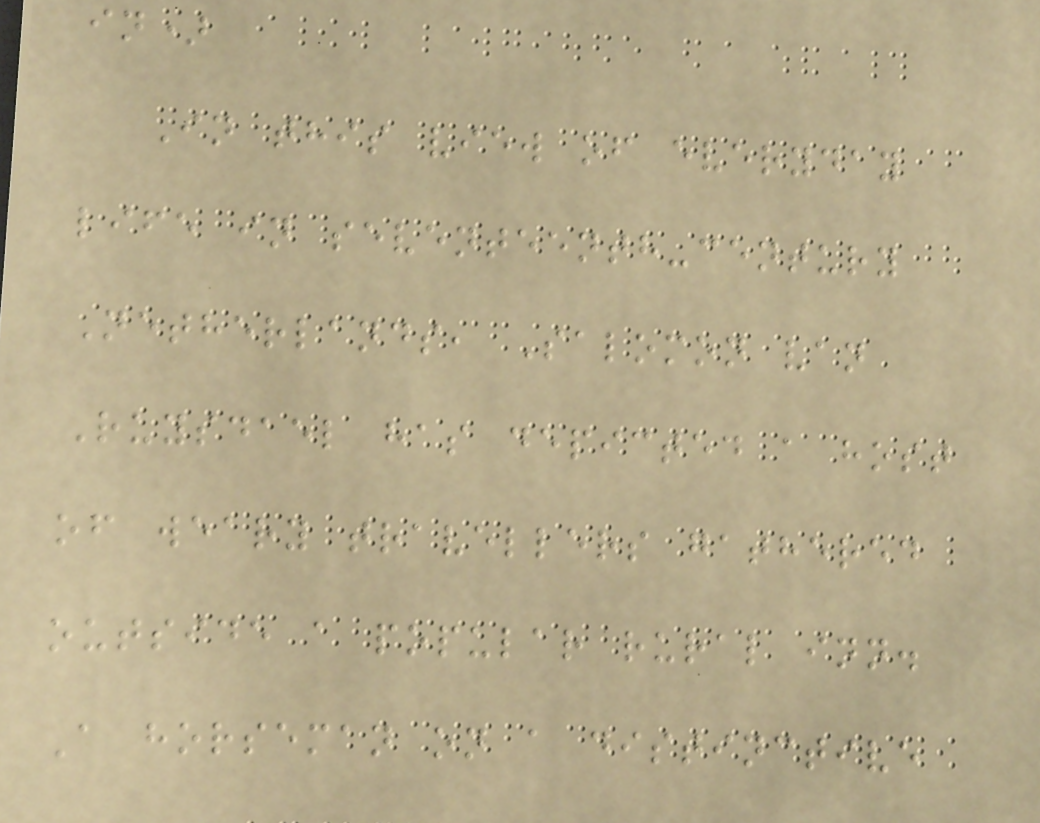in)
In this view of everyday
life in seventeenth-century
Netherlands, Salomon van
Ruysdael has depicted a host
of weary travellers gathered
outside a popular rural inn.
A horseman on a distinctive
